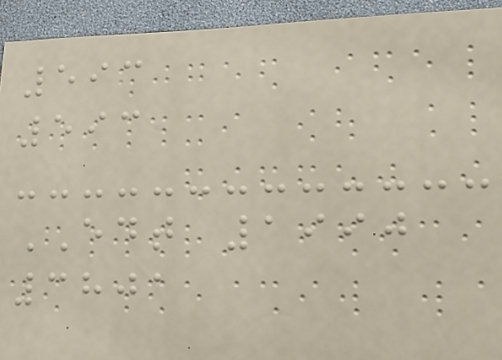593
593
EDT 1990
3801
